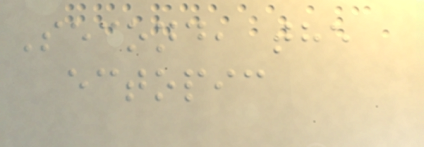Second, the
ectopic
